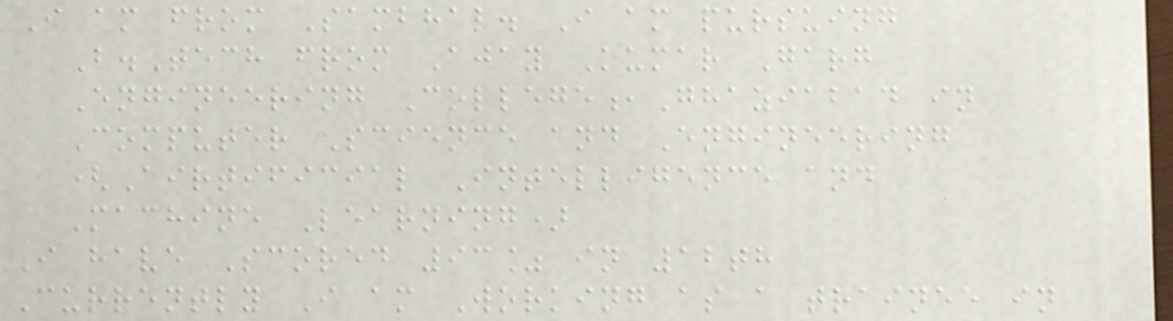I am from Sambhal. I am pursuing
B.Tech from Ajay Kumar Garg
Engineering College,Ghaziabad in
Computer Science and Engineering
(Airtificial Intelligence and
Machine Learning)
I have Scored 93% in 12th
Currently I am Working as a trainee in
